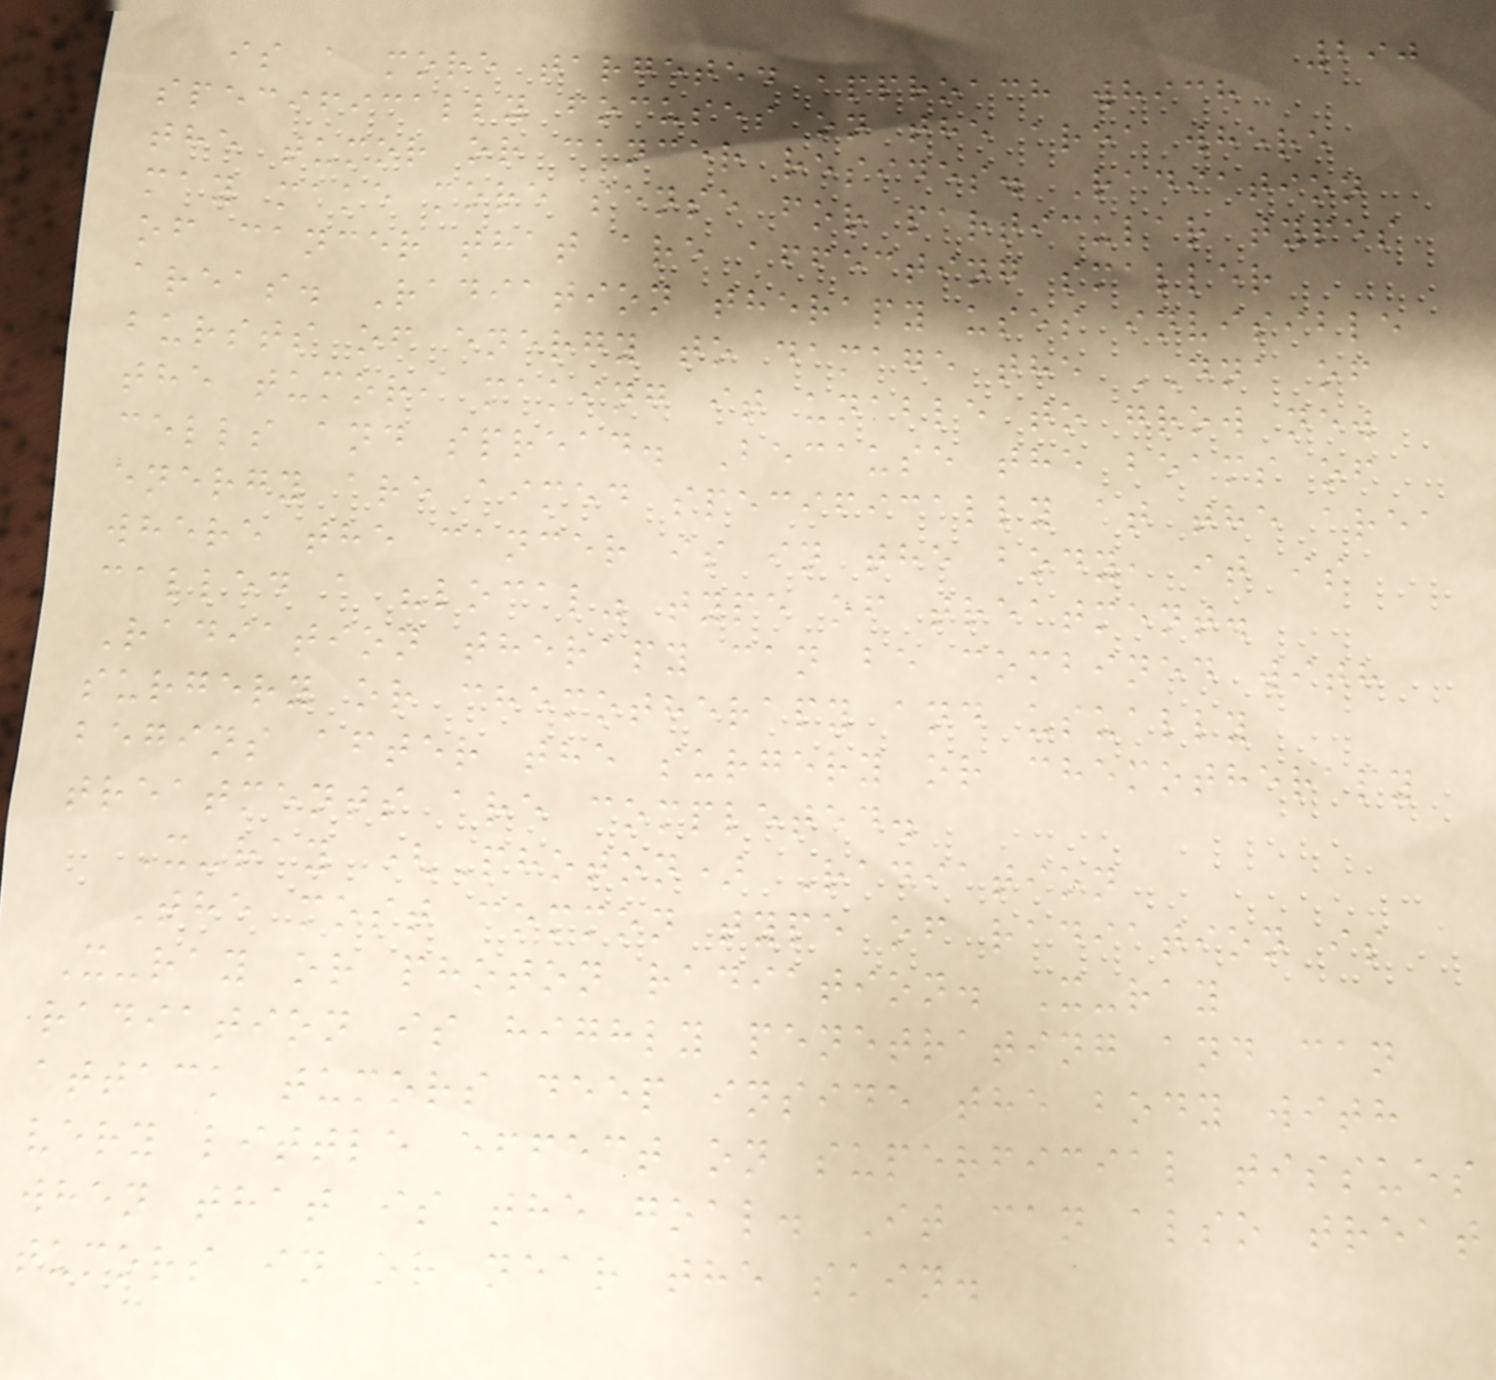290
is a more targeted approach which
specifically focuses on the area where
the tumor or cancer resides. Radiation
may make more sense for particular types
of cancer that are affecting smaller
areas. Radiation therapy uses invisible
bursts of energy to damage the DNA of
the tumor, making it unable to grow new
cells and spread. Because the beams of
energy are aimed specifically at the area
where the cancer is in the body, it is
called a "local" type of treatment.
Radiation therapy can be combined with
surgery or chemotherapy and usually
begins after the surgery or chemotherapy
treatments are completed.
X-ray (Photon) Radiation
The most common type of radiation is
X-ray or photon radiation. X-ray
radiation is highly penetrating and can
attack tumors deep inside the body with
very little effect on superficial tissues
when that is the goal. It can also treat
tumors in or near the skin.
